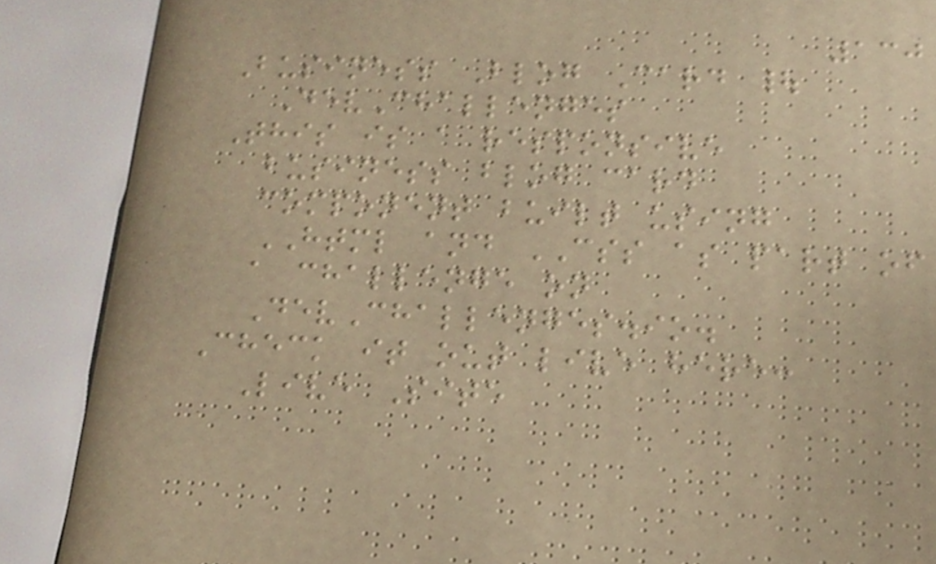130
Business Blog Card |
DevChallenges
This is a responsive
business blog card
component built using
HTML and CSS as part of
a challenge on
DevChallenges.io.
Check it out live here:
Live Site
